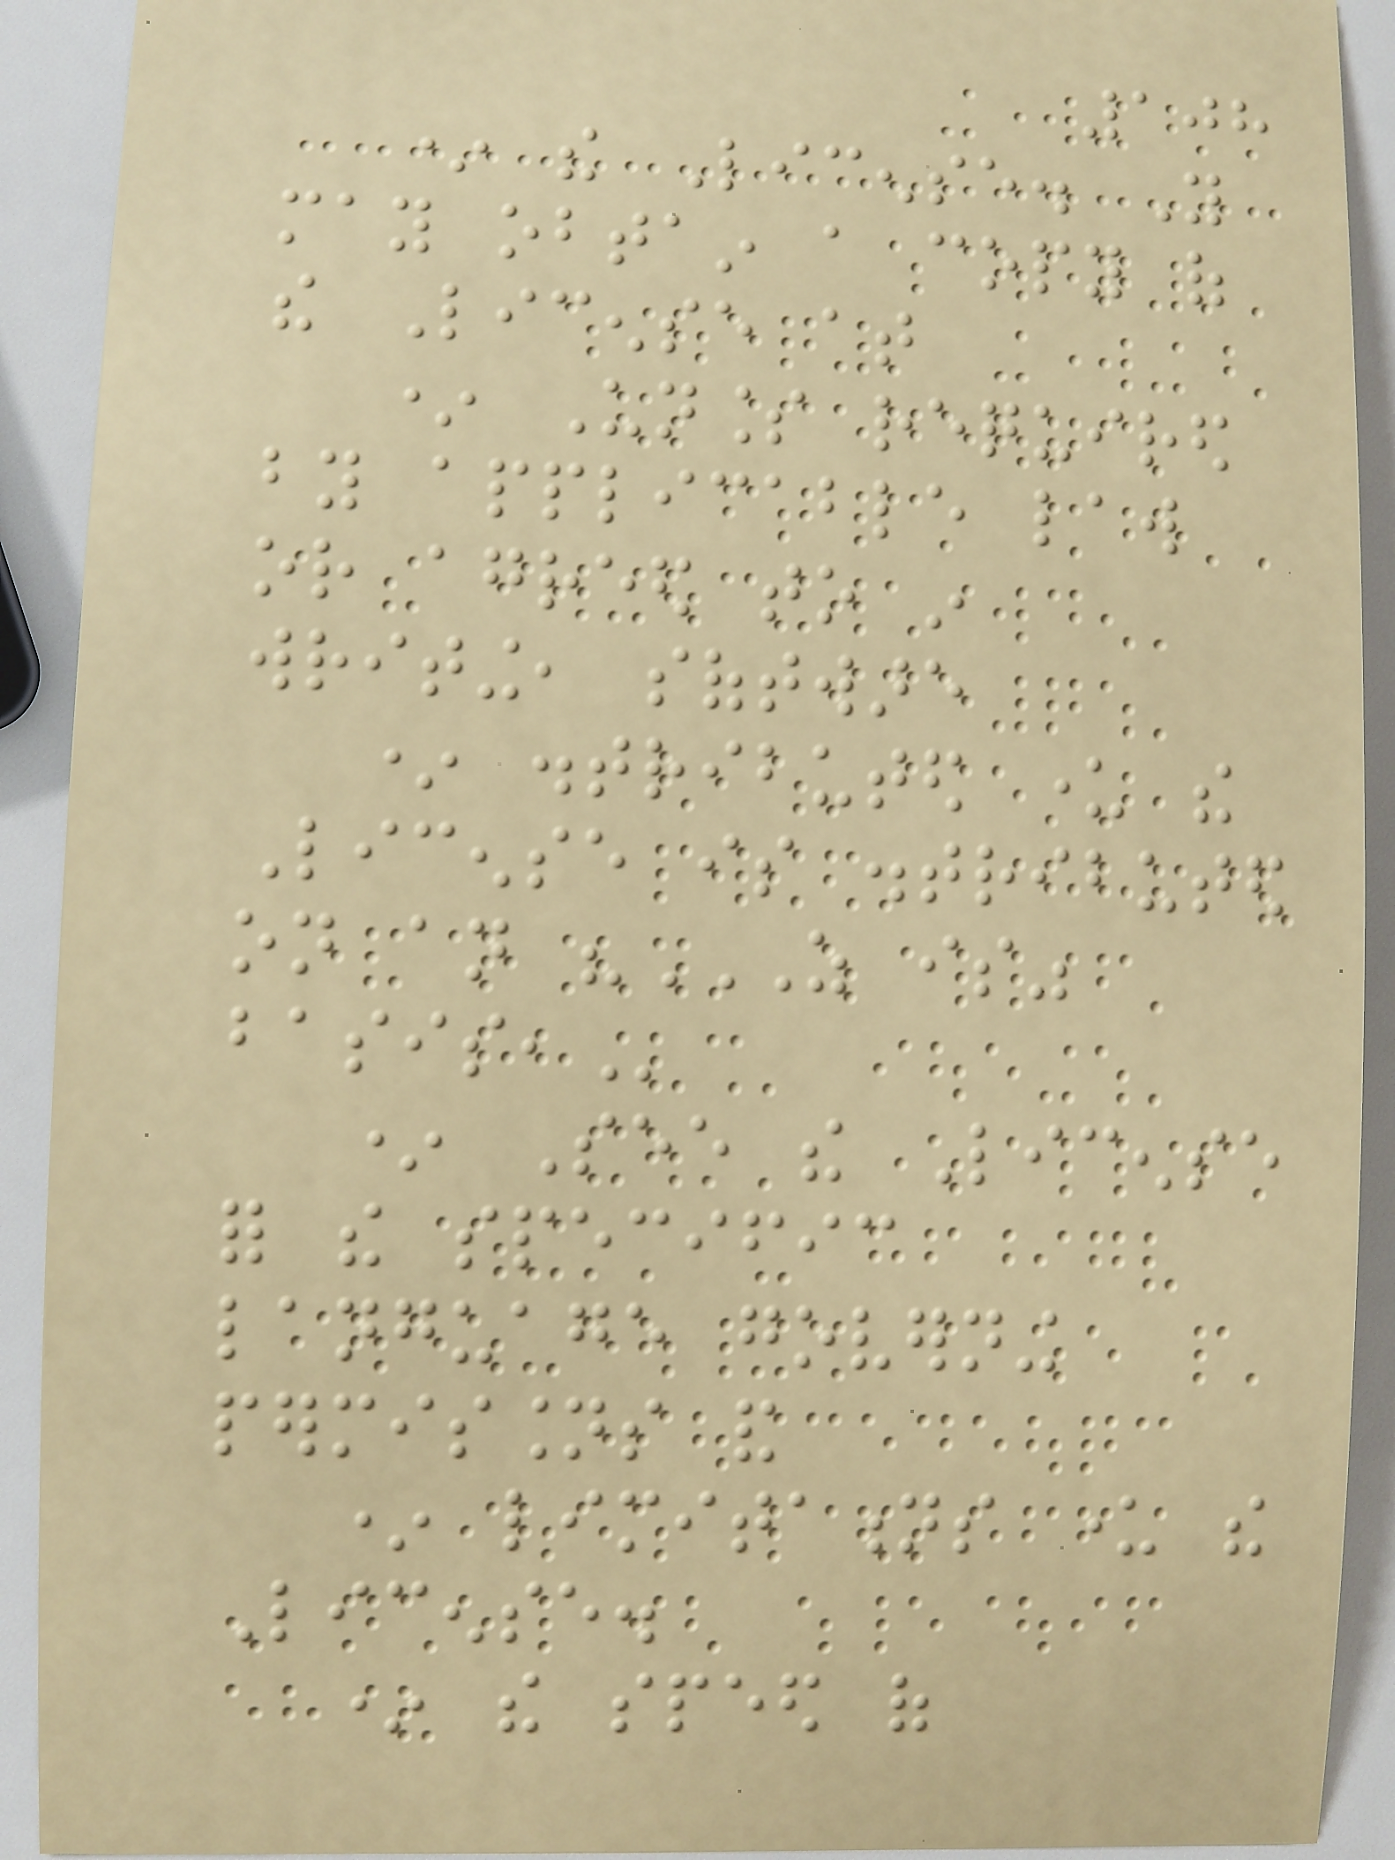108
* the License. You
may obtain a copy of
the License at
* Unless required
by applicable law
or agreed to in
writing, software
* distributed under the
License is distributed
on an "AS IS"
BASIS,
* See the License
for the specific
language governing
permissions and
* limitations under the
License.
* the speed of
